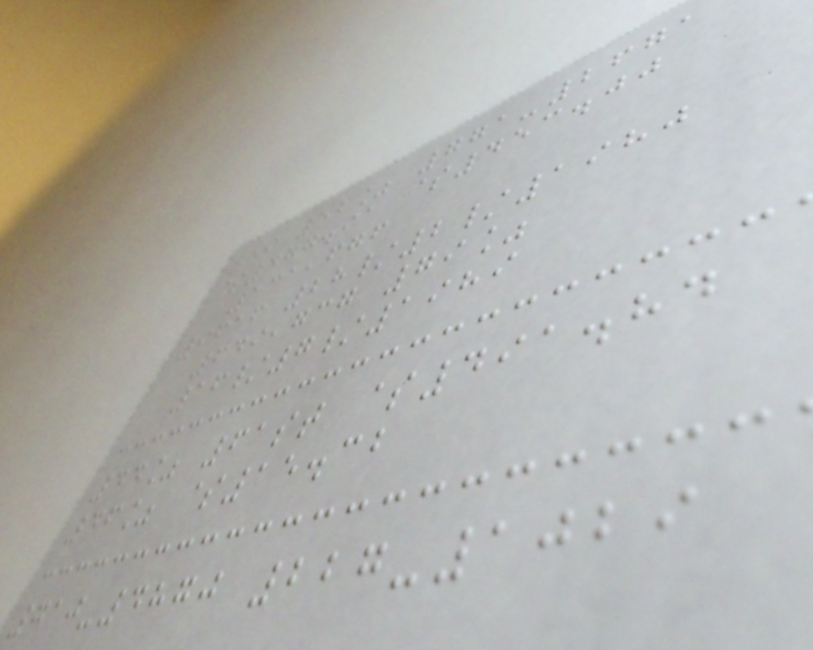59 52% 771-2671
$477.91 $453.00
131,676
9616 28/2/1980
649,737 79%
16/7/1989
44% 61st $491.84
46% $15.32
710-4870 227-1029
